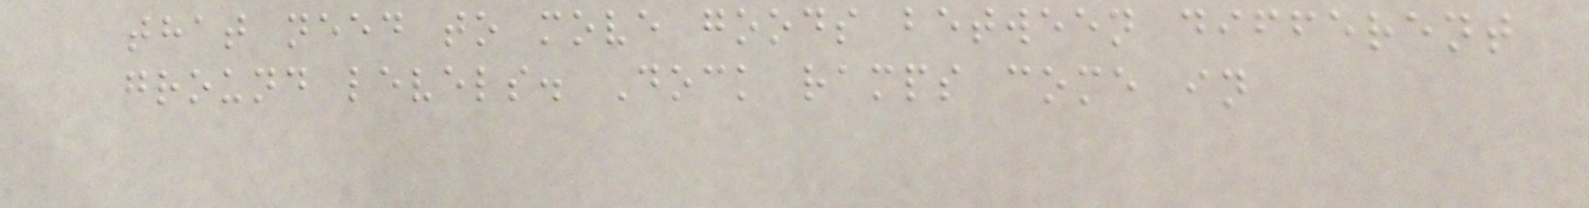that need to move goods between different
ground levels. Dock ramps come in
